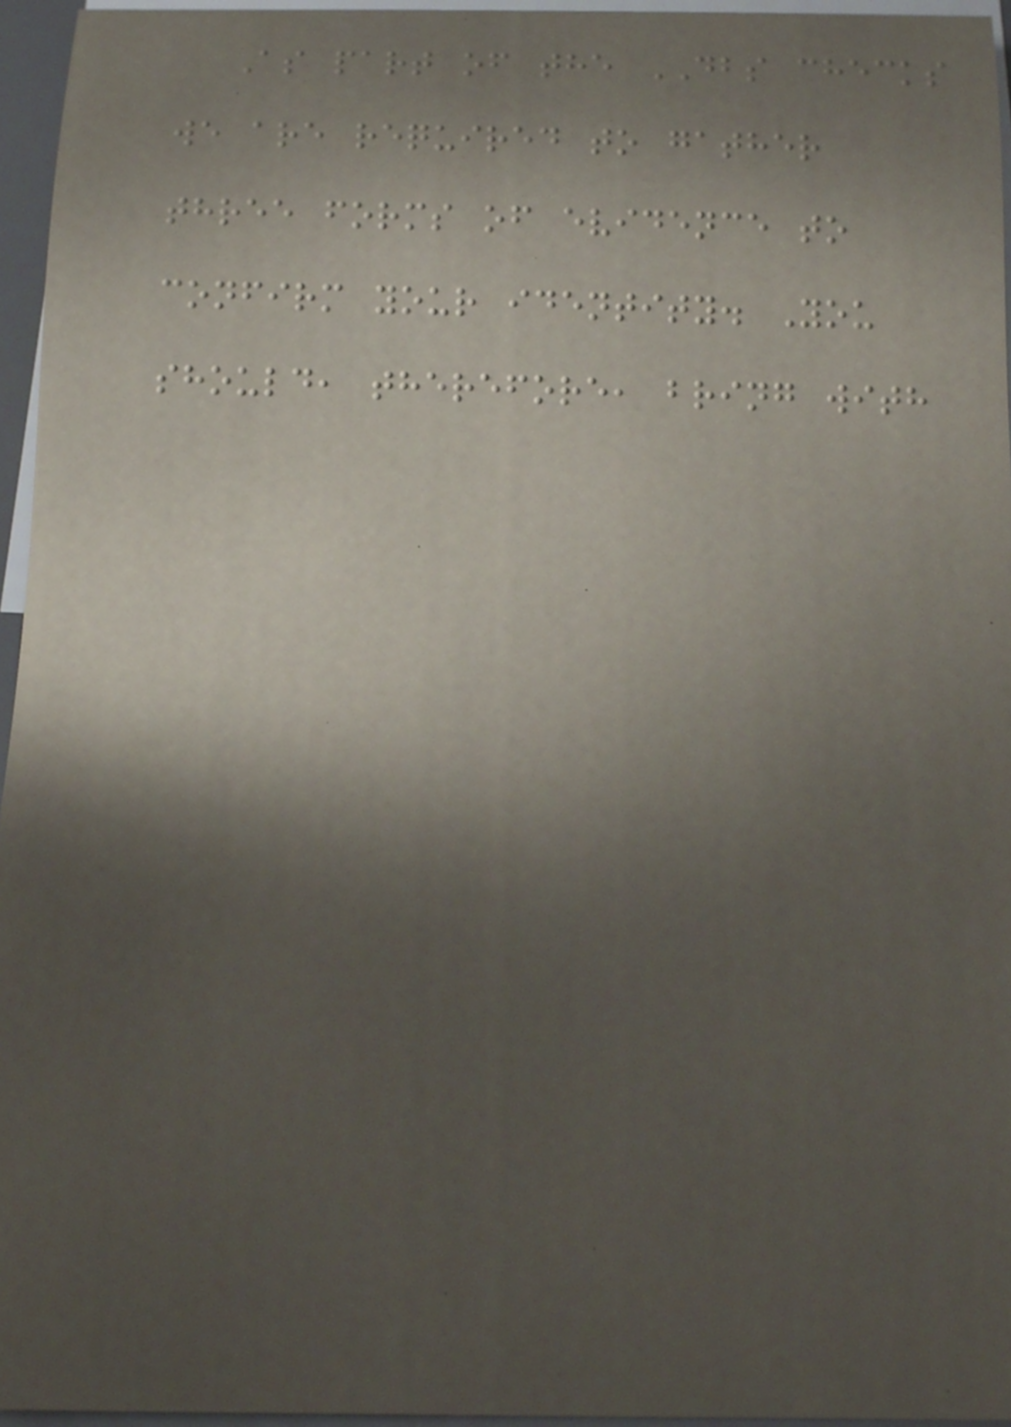As part of the DBS checks
we are required to gather
three forms of evidence to
confirm your identity. You
should, therefore, bring with
